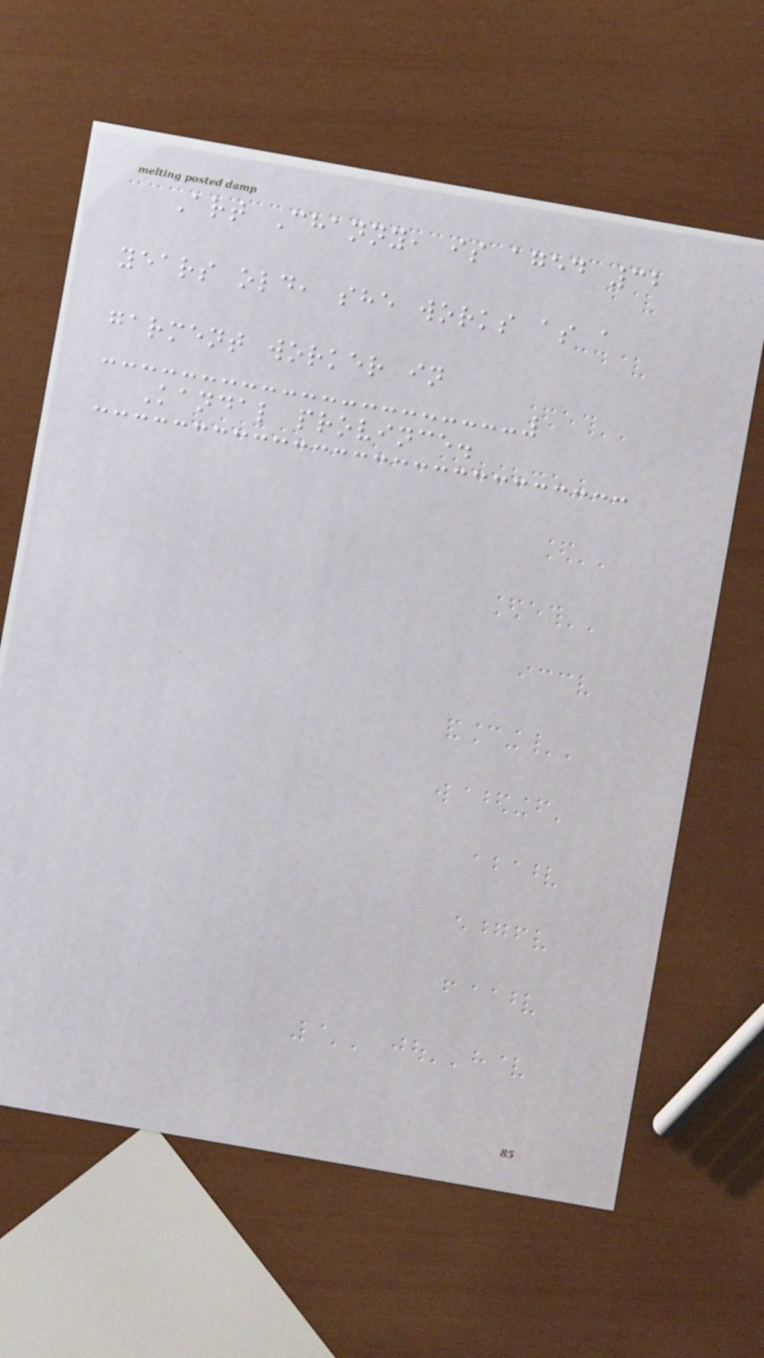Art Channy, is aged 32
years old, she works as a
garment worker in
Kandal province.
